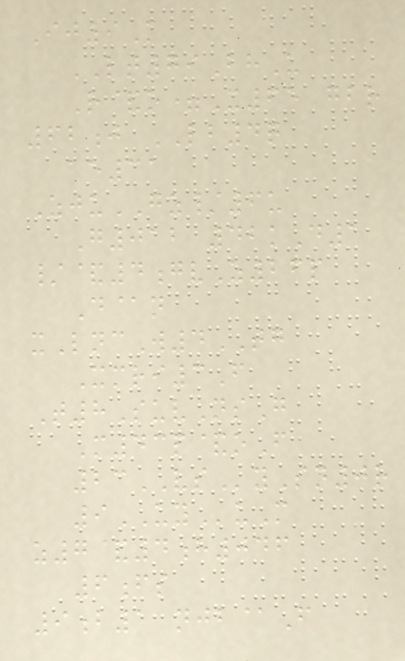Ij9K
LT79BhU
R&o=X65 gbr
62j LB4q
ae31
ZjuGZ/6u
G012 42kD1
/&4gvZ26p
D@n
xLncW4TG
Xmri3F
T8SuvNsG
M43p&oF
23VSySn0r
9UYuM
z7&4h046
6fs
9b1 njb@F
